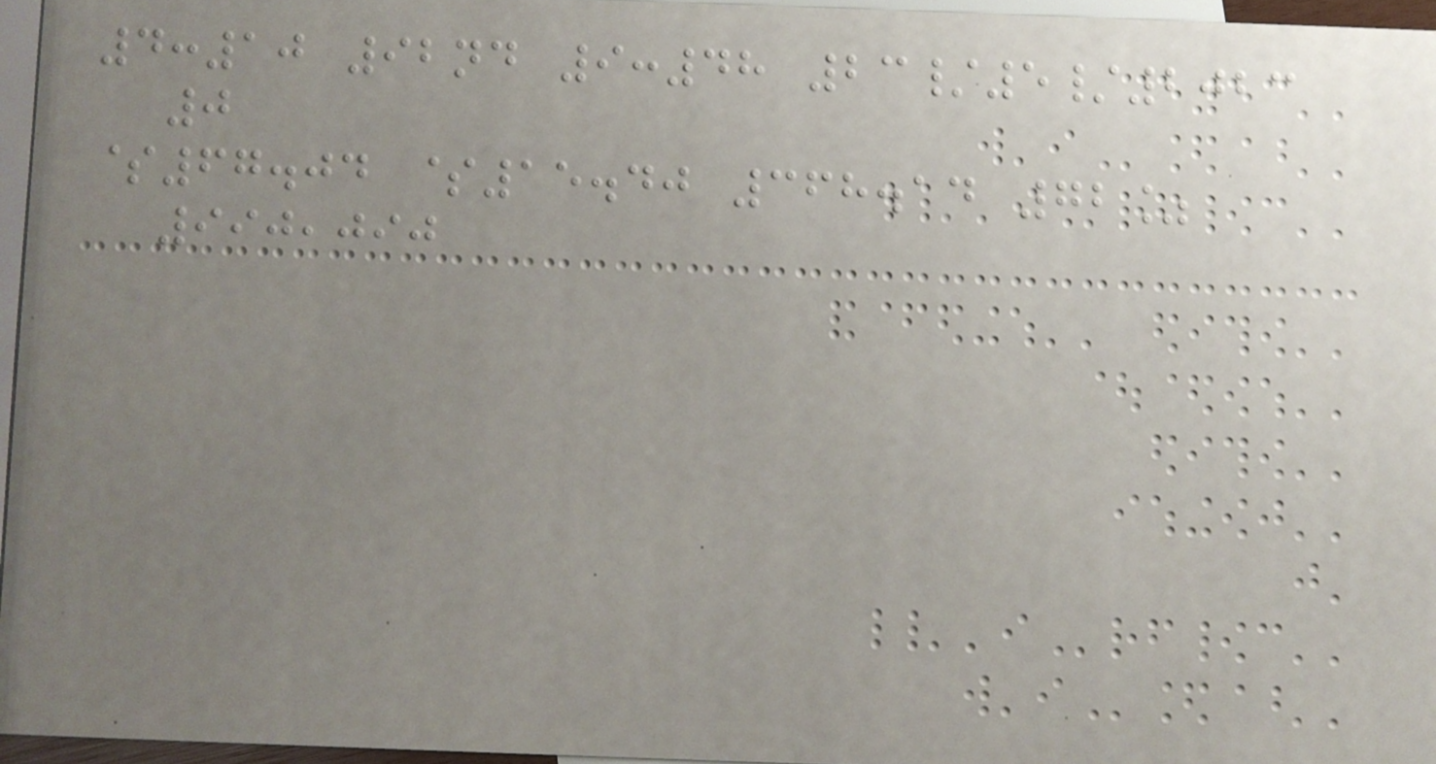4:10 92nd 9:48 23/5/2023
0
$67.04 $15.40 368.14 72%
990,090
